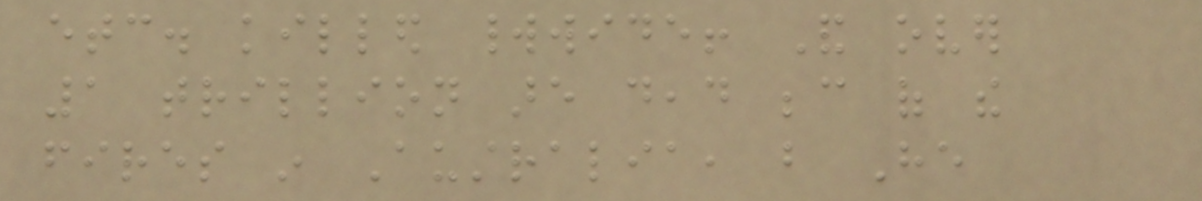etc. killed worldwide! And over
1 trillion are dead because of the
fires in Australia, but He
